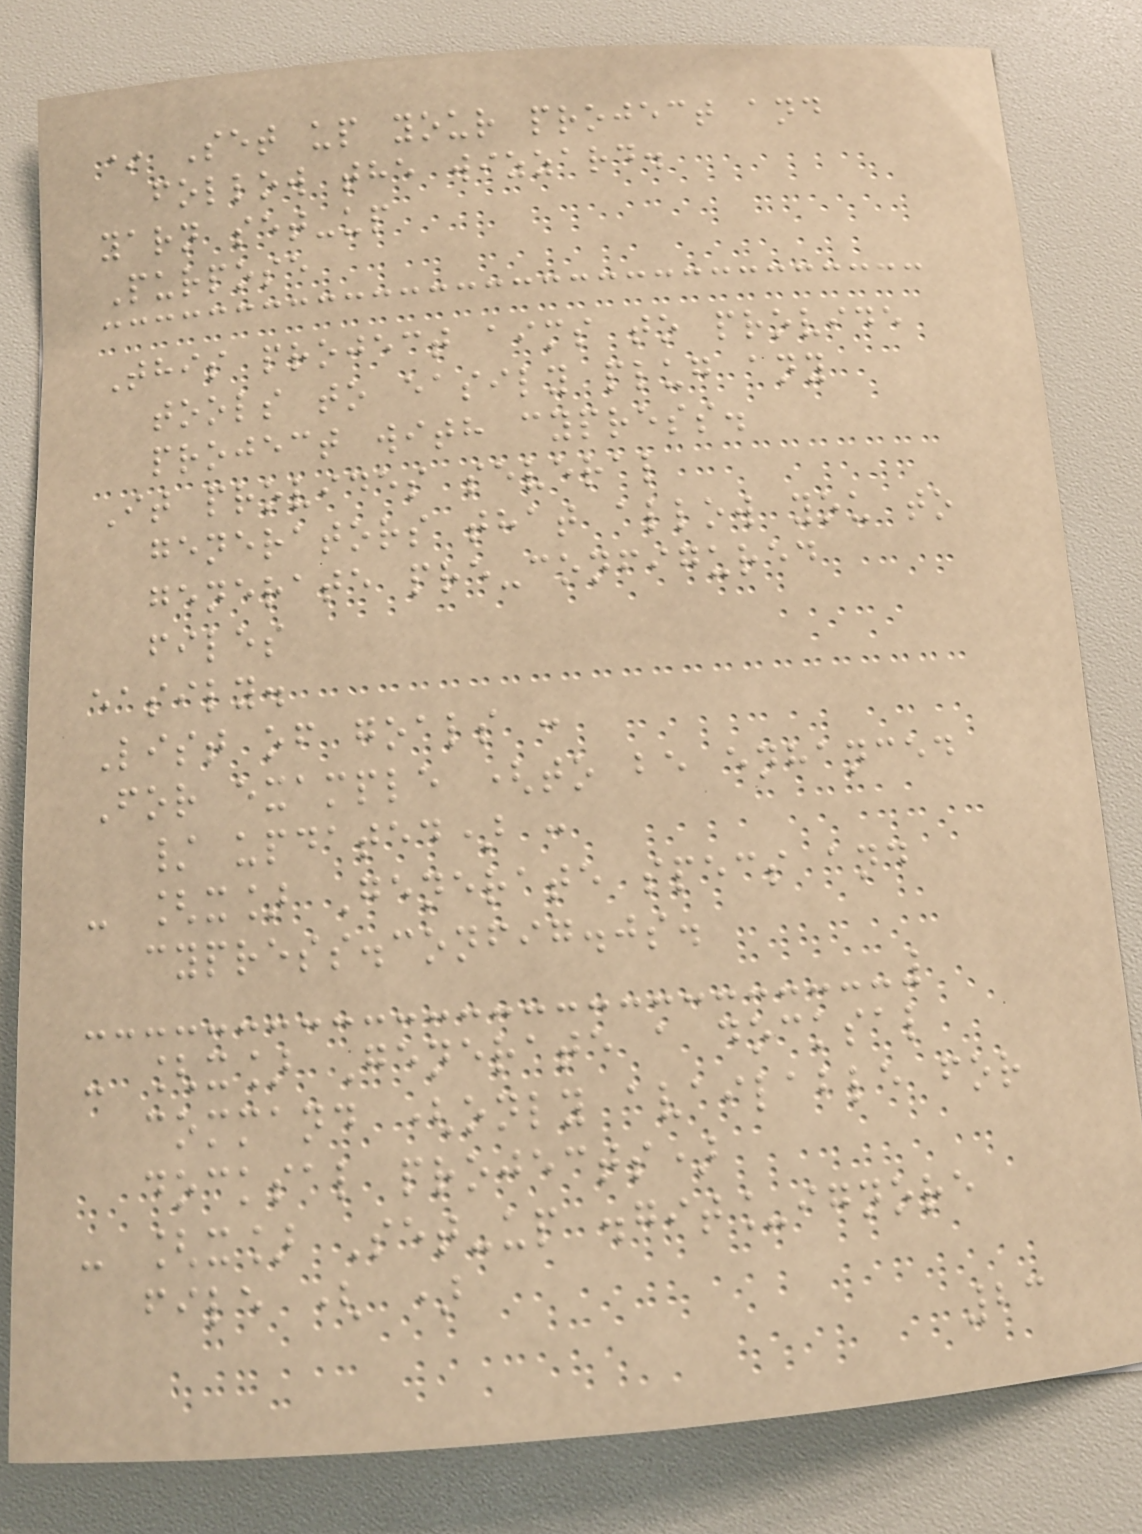* Set up your project and
follow the wizzard.
yarn set-up
Purpose
This project aims to provide
tools to easily plug any
project with cypress.
It provides several
generators that allow you to
generate pre-configured
files
easily.
List of goals :
For example (to be enhanced
/ updated) :
- [x] Generate specs and
cypress.config.js.
- [x] Generate a docksal
command (only available for
docksal projects)
- [x] Set-up .git_ignore
file ( )
23
